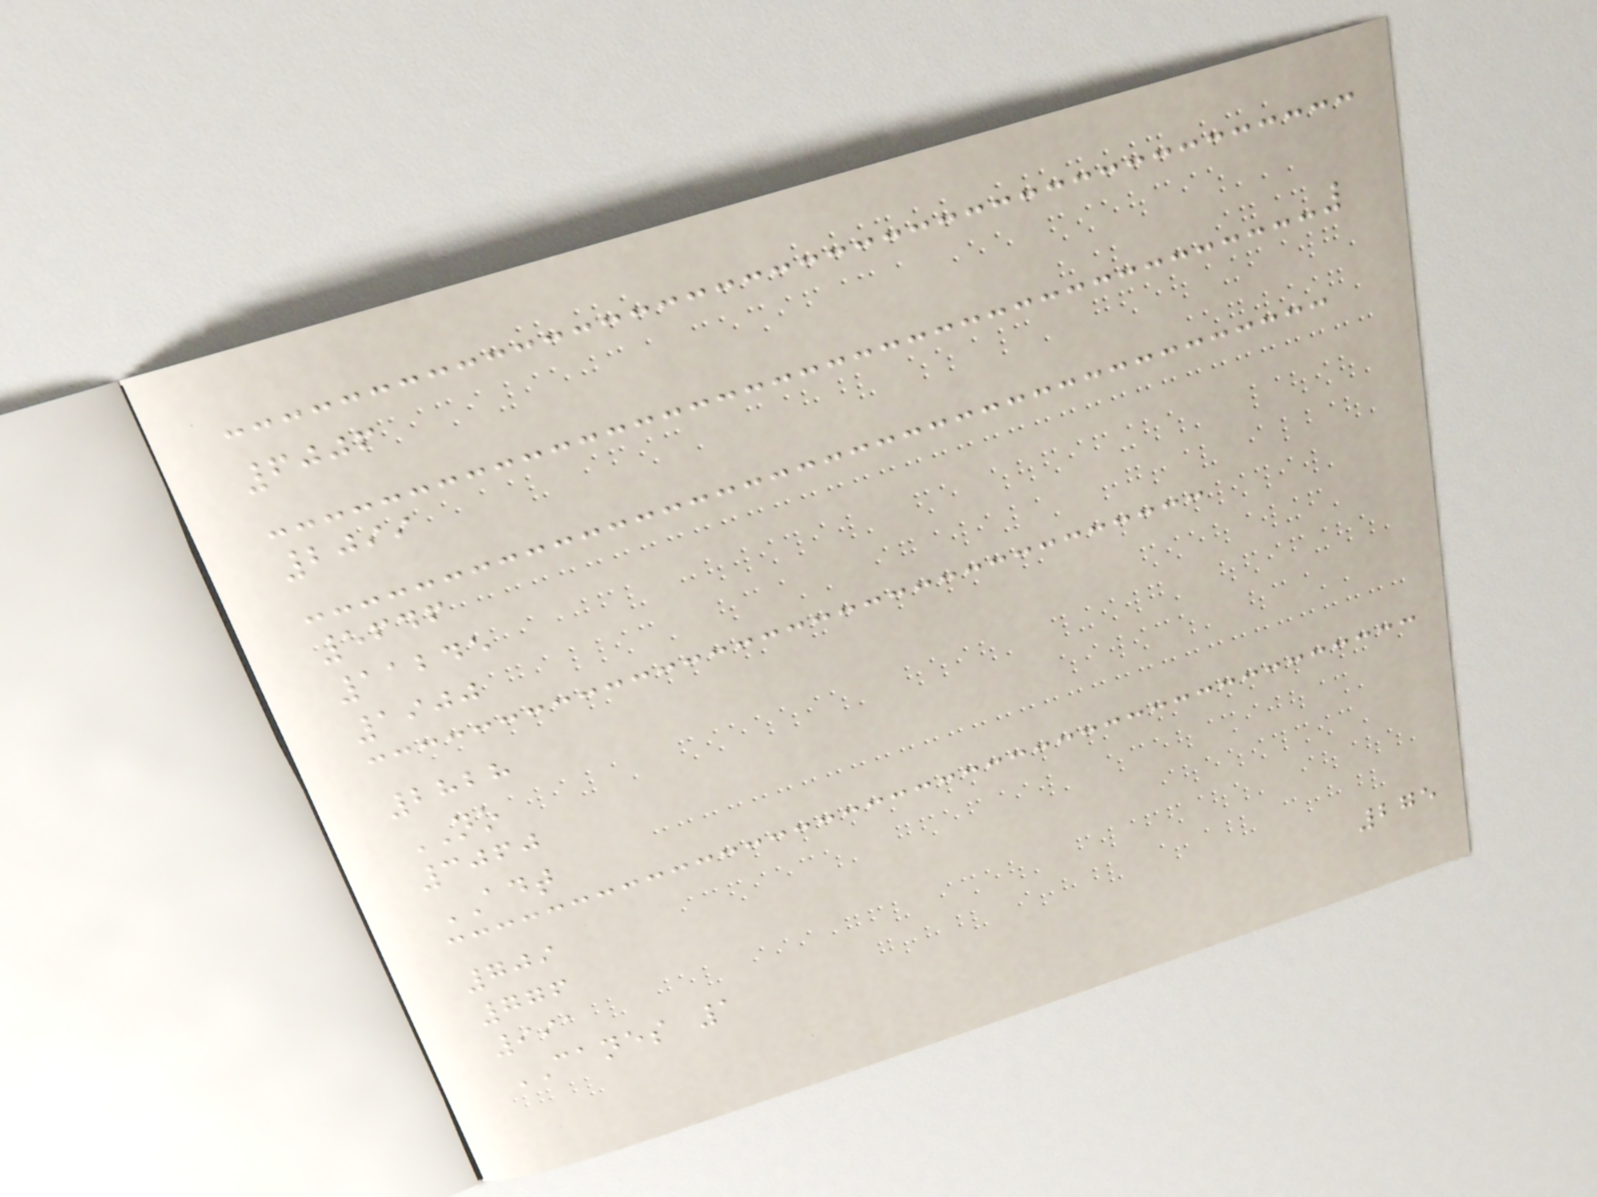6006
2099
5646
11245
1900
2828
NO
3060
ADT
709
776
991
CANES 1
275
